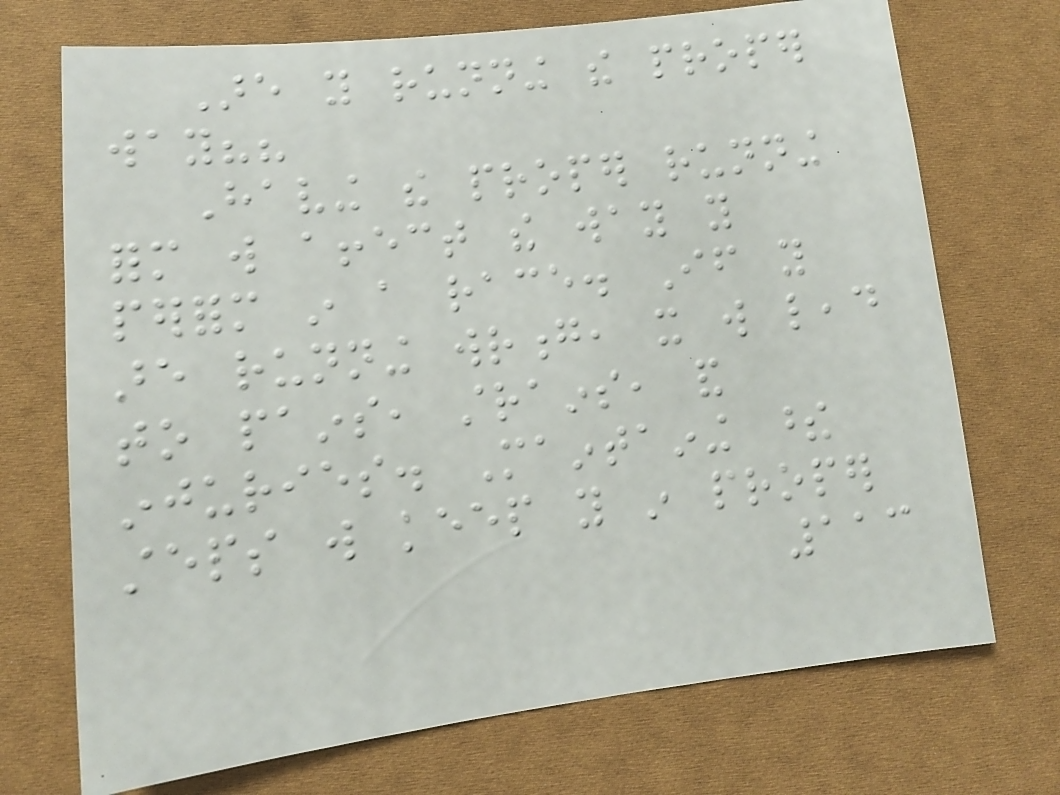Are you running the proper
way??
Having the proper running
form will affect the way you
perform in a race. If you
are running wrong, it will lead
to pains, strains, and
injuries. Maintaining these
steps will keep you in proper
113
